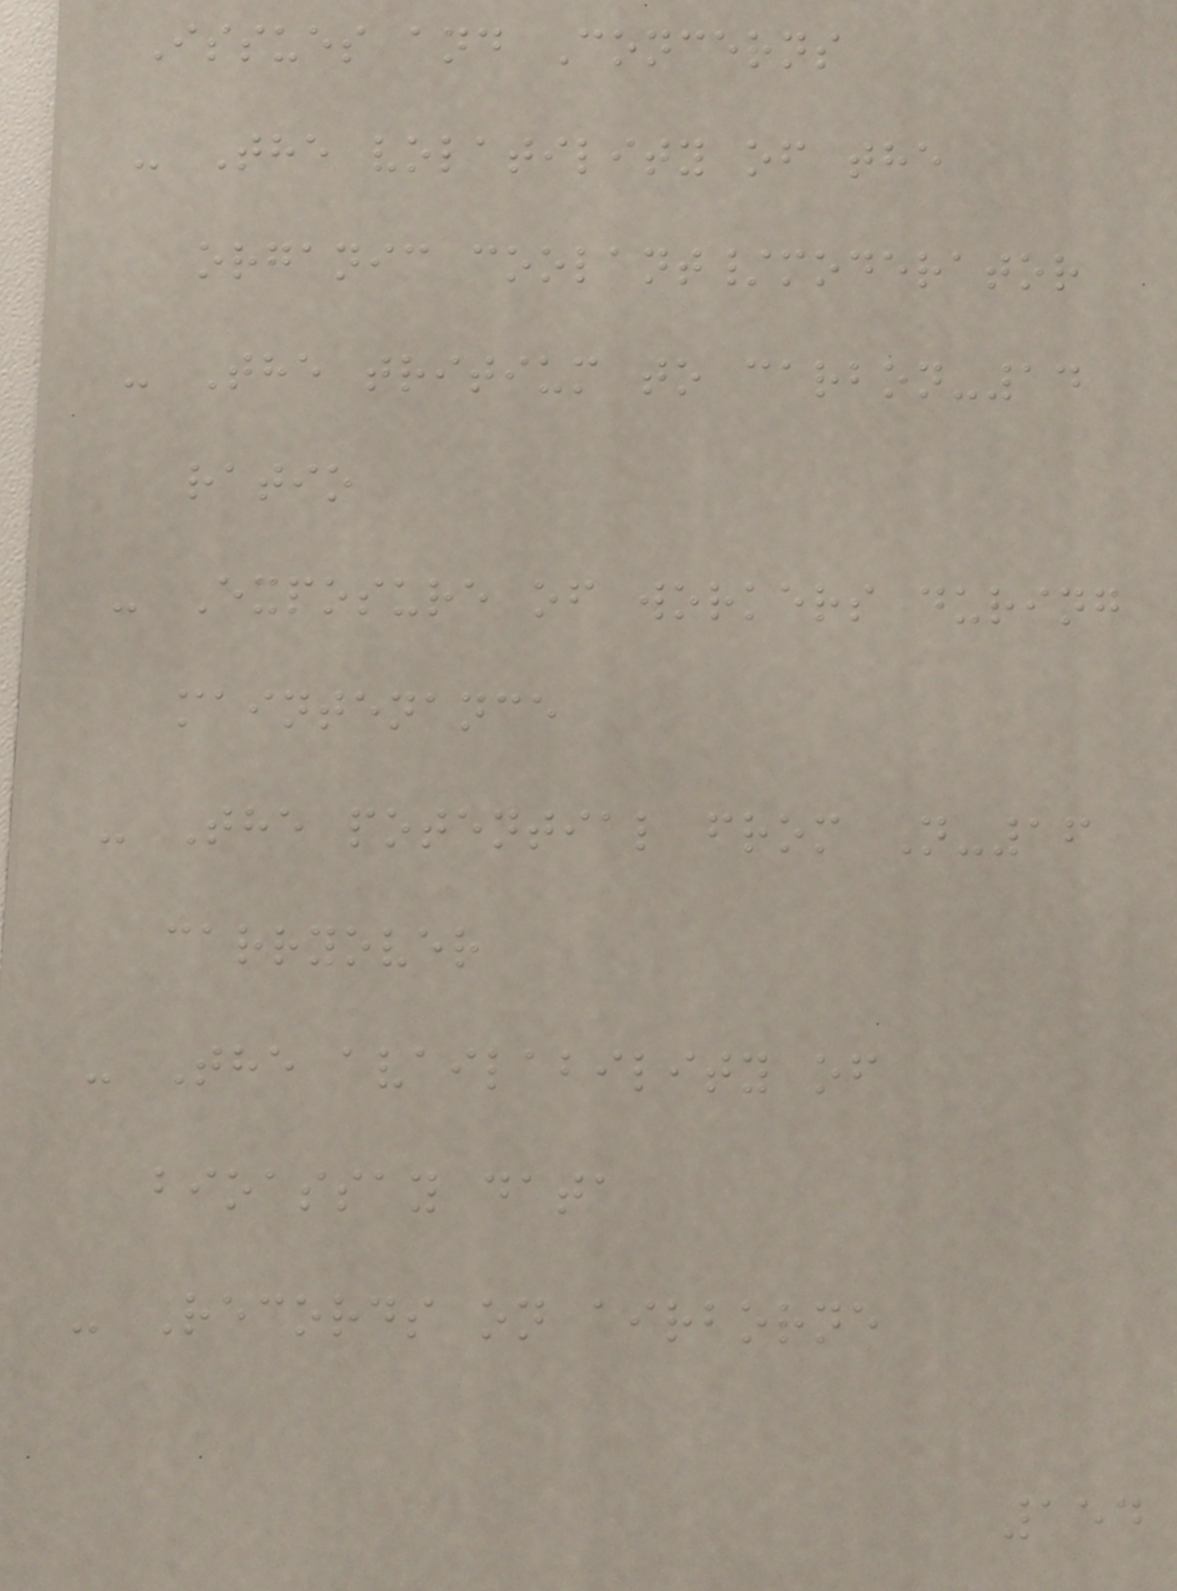Issues and Concerns
- The volatility of the
organic coolant/moderator
- The tritium to carbon-14
ratio
- Exposure of workers during
maintenance
- The potential from N-16
carryover
- The availability of
bioassay data
- Records on airborne
154
